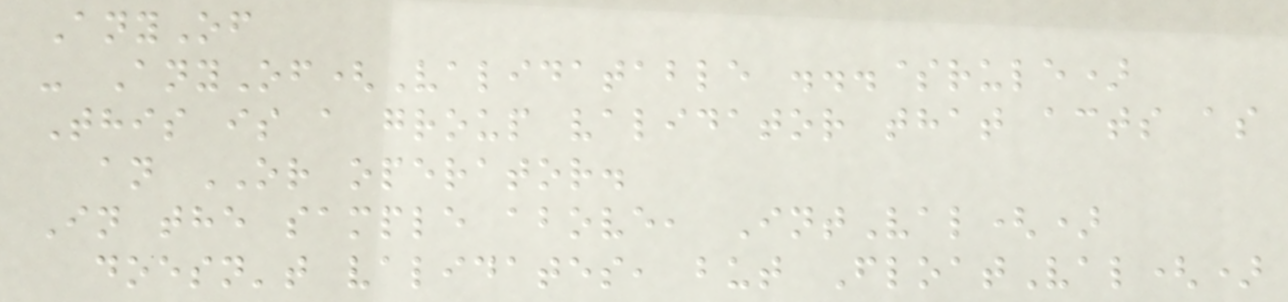AnyOf
- AnyOf(Validatable ...$rule)
This is a group validator that acts as
an OR operator.
In the sample above, IntVal()
doesn't validates, but FloatVal()
